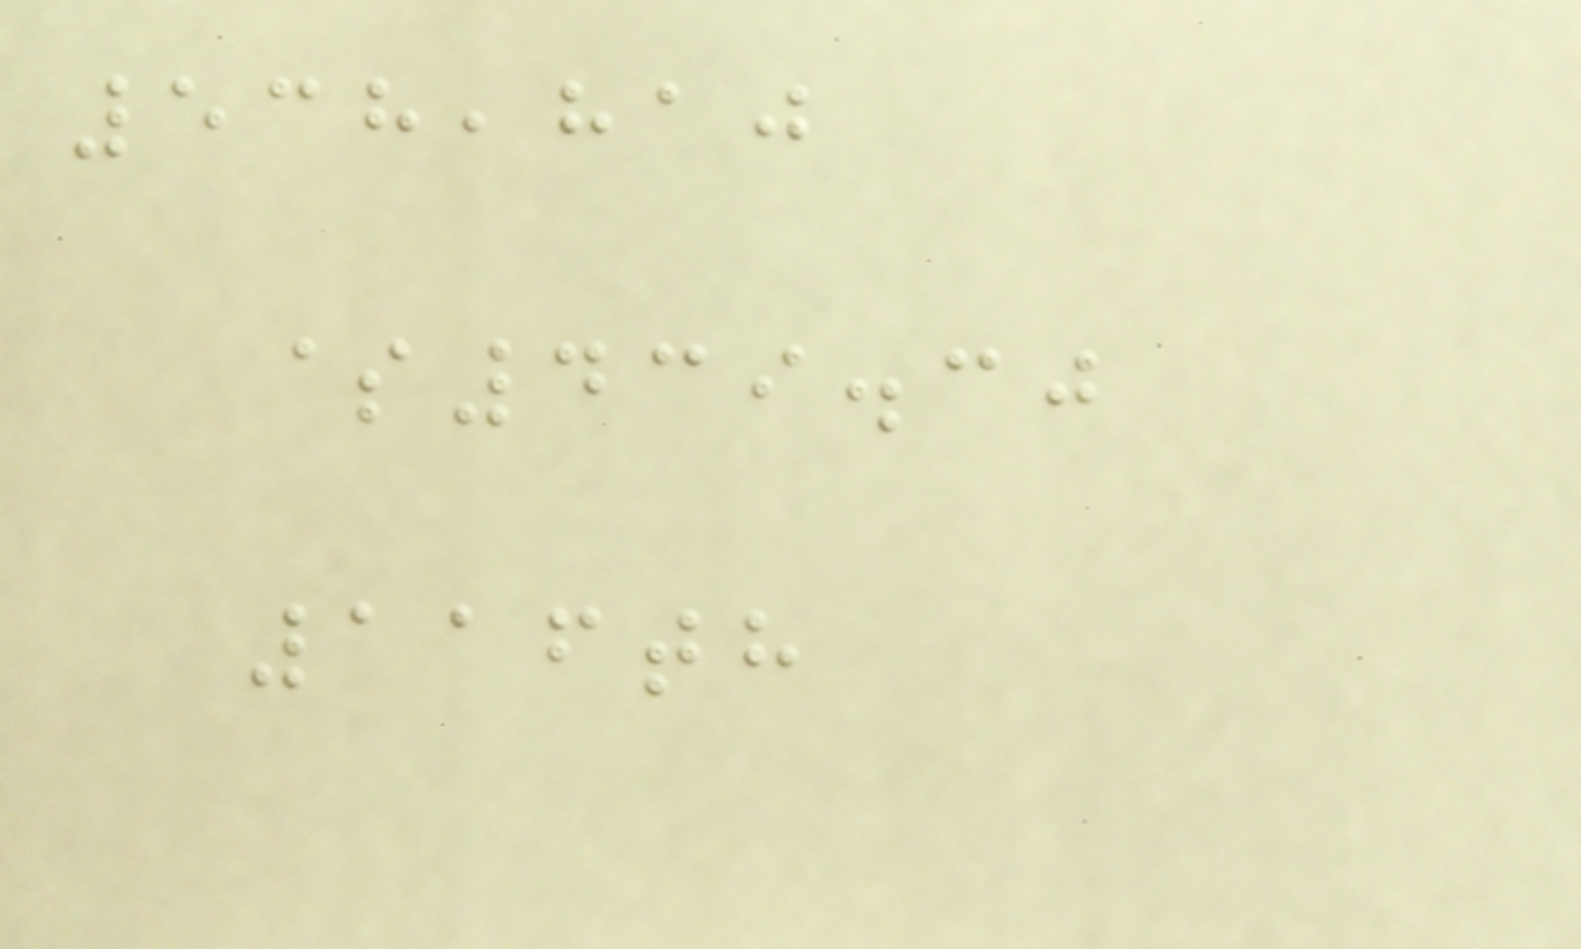538,810
$439.30
116th
